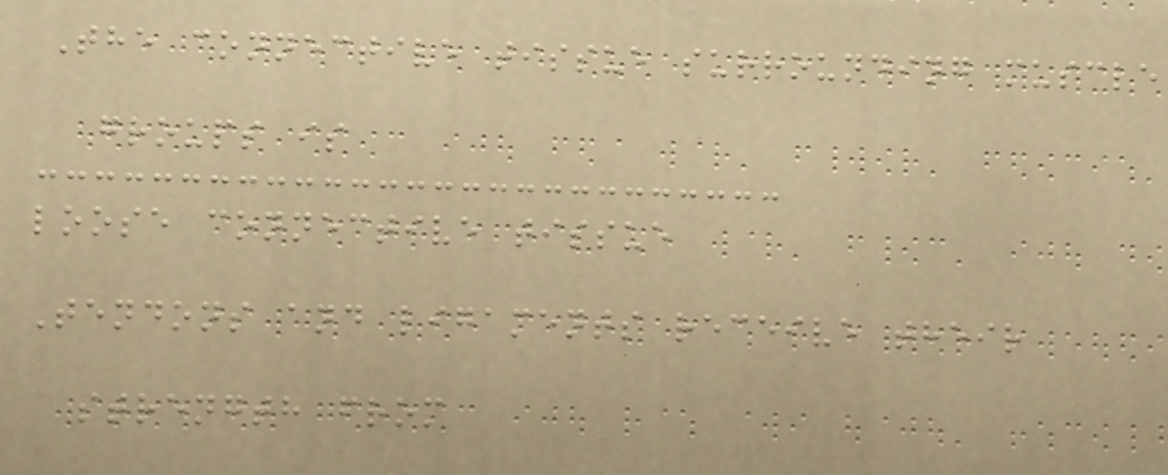The connective tissue surrounding muscle
groups is
loose connective tissue
Tendons and ligaments receive their
strength from
